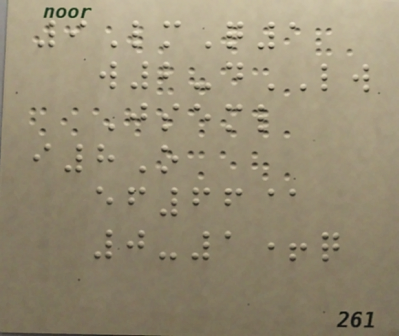9LmQ1
w2-dLW
Jseml
i8O
ef66@
0-1+q
